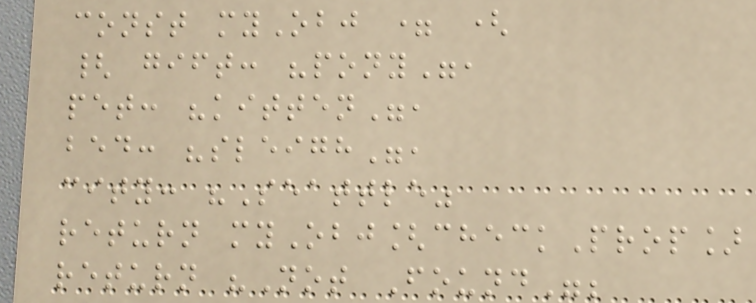const myObj = (
{ gift: "pony",
pet: "kitten",
bed: "sleigh",
city: "Seattle"
return myObj[checkProp]
return "Not Found";
